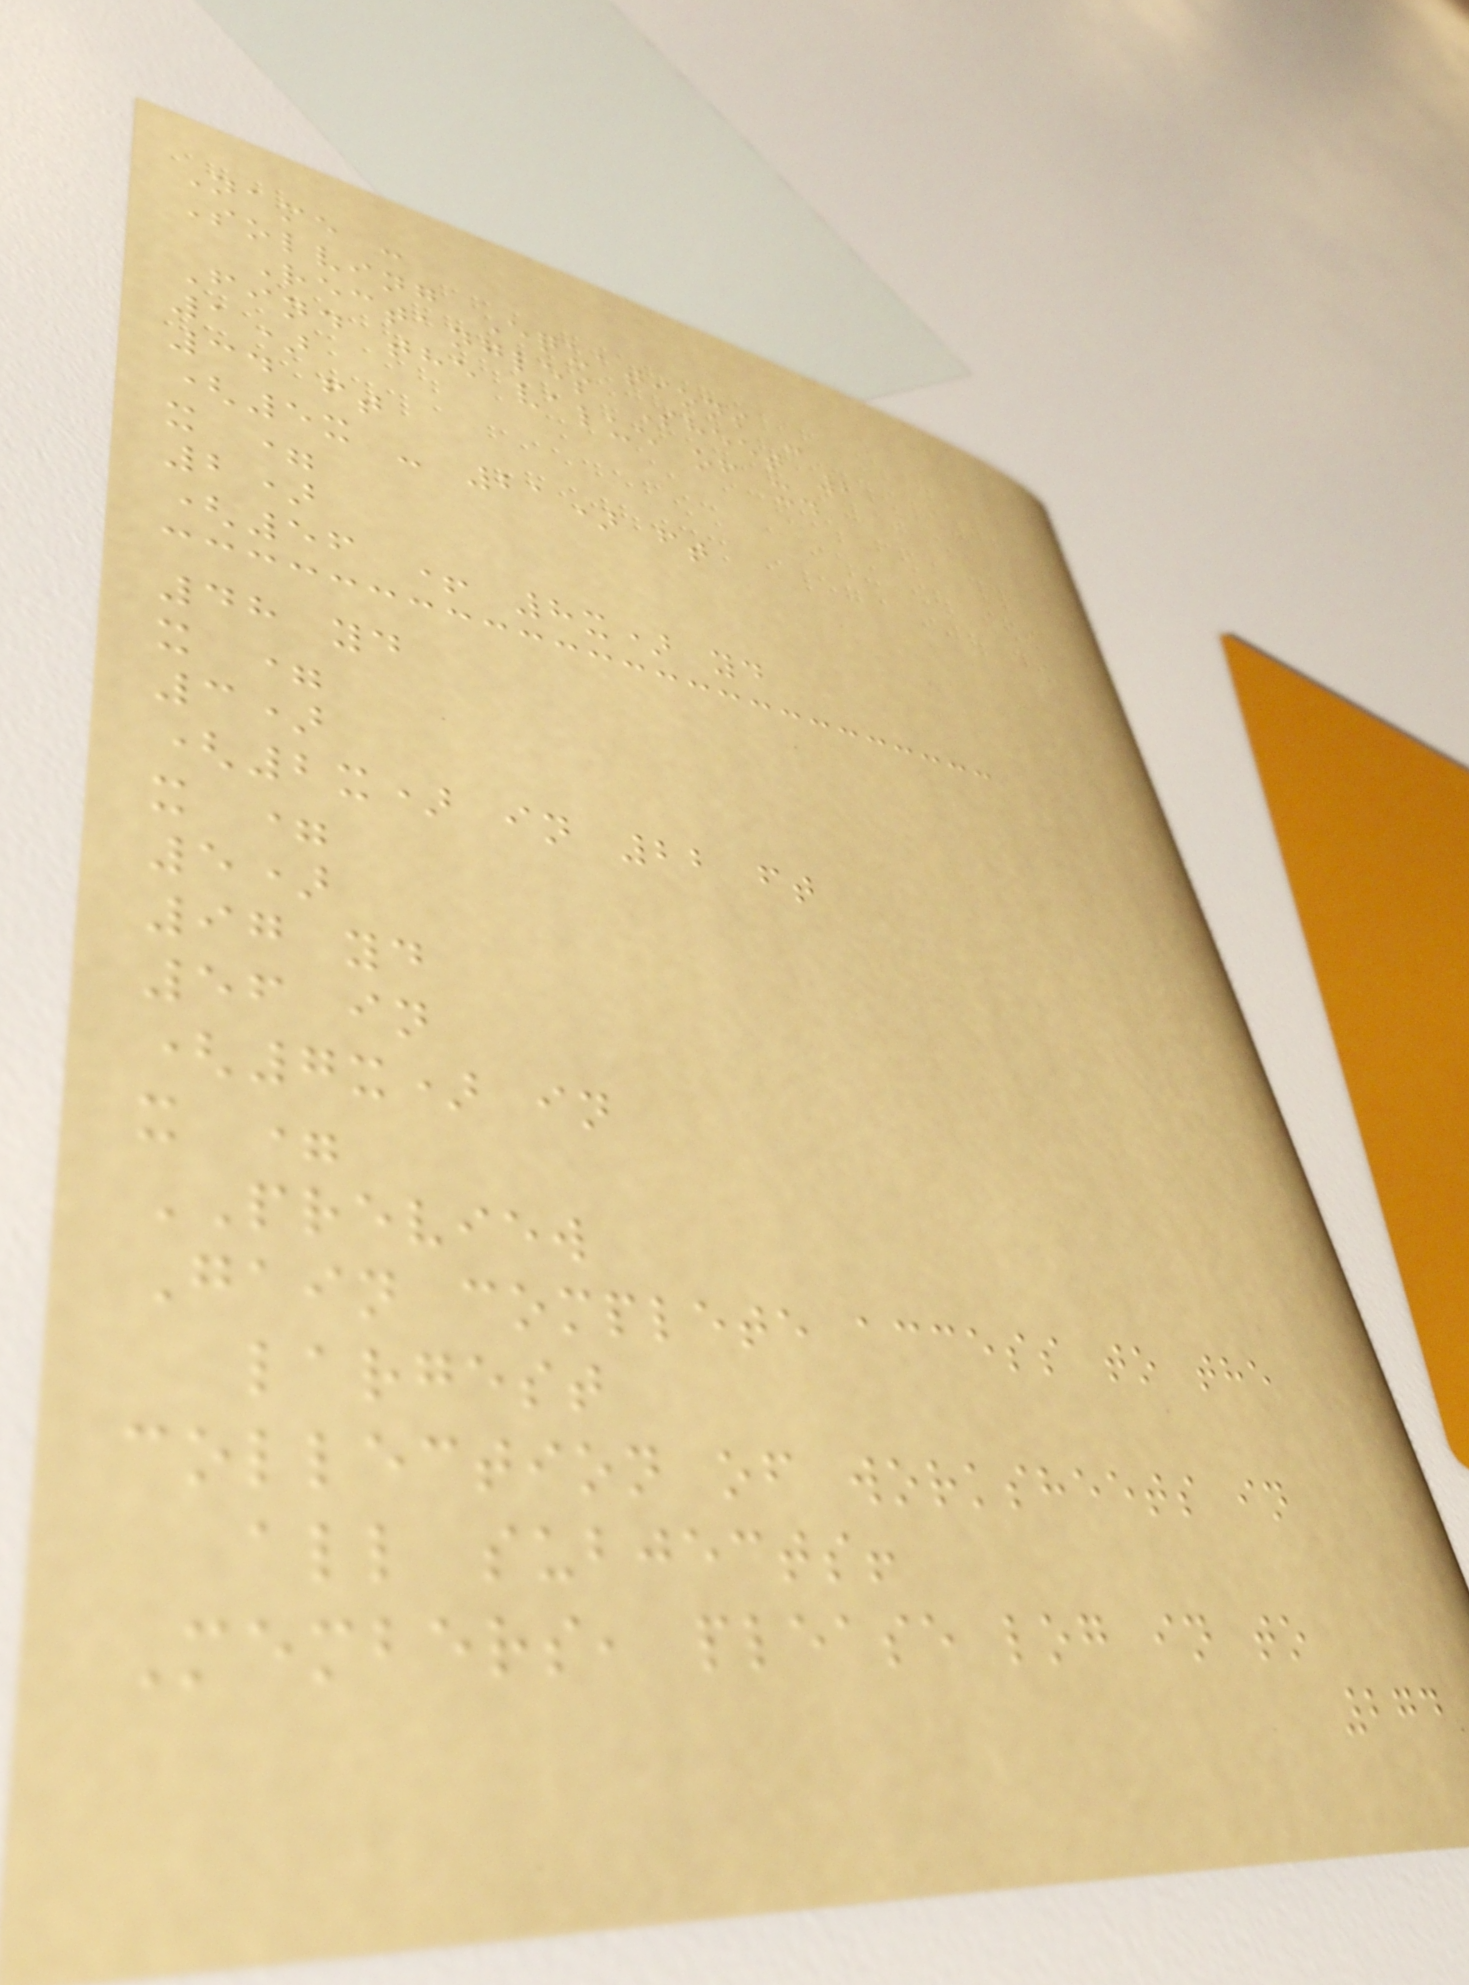Name :
Solving Equations -
Rectangles Sheet 2
Find the value of x.
1)
34 ft
(5x - 21) ft
x =
2)
(56 + 8x) yd
48 yd
x =
3)
(2x) in 22 ft
x =
5)
97 yd
56 in
(7x) in
x =
PREVIEW
Gain complete access to the
largest
collection of worksheets in
all subjects!
Members, please log in to
274
